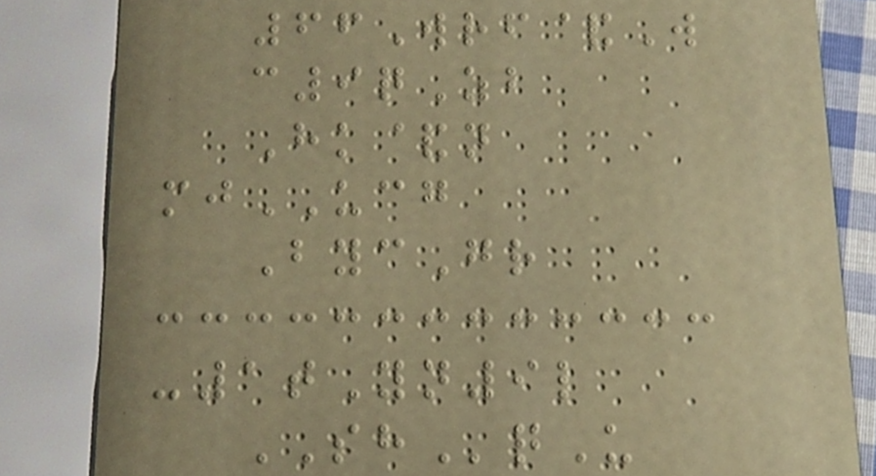66Wrf&W
c9qZb
Hk&n
mjUCG
BycGr
-1tYn9l
SHqU
